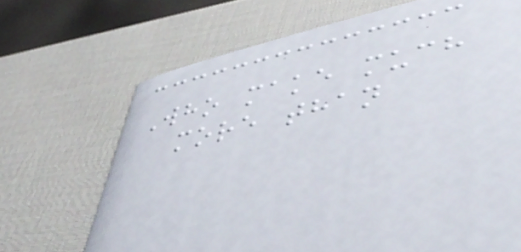Who make much
more than
